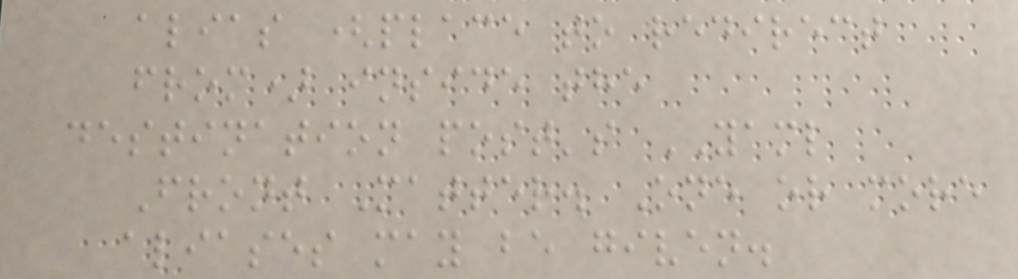alias (place to redirect
from) inside the
destination post's YAML
Front Matter. One or more
aliases may be given.
